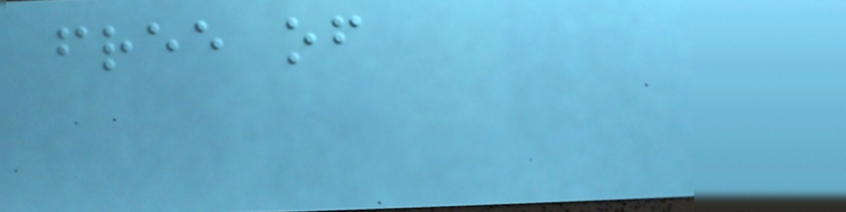free of
